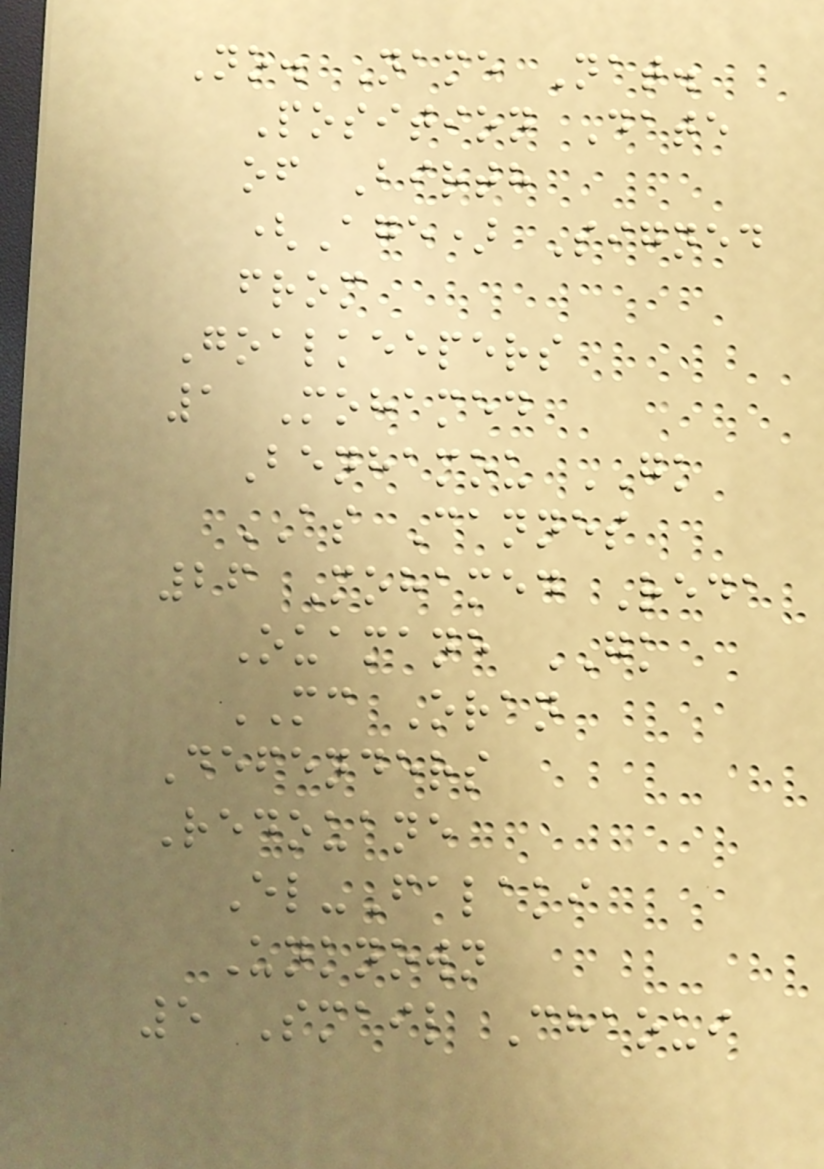No. Name Nat.
Position Date
of Birth
(Age) Signed
from
Goalkeepers
1 Mohamed
Benhamou GK
AS Cannes
26 Mohamed Reda
Ouamane GK
MC Oran
Defenders
Redouane
El-Falaki
Unknown
5 Smail Chaoui
